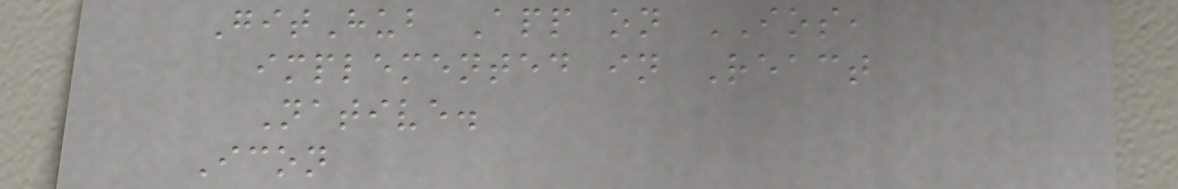GitHub App on IOS,
implemented in React
Native.
Icon
